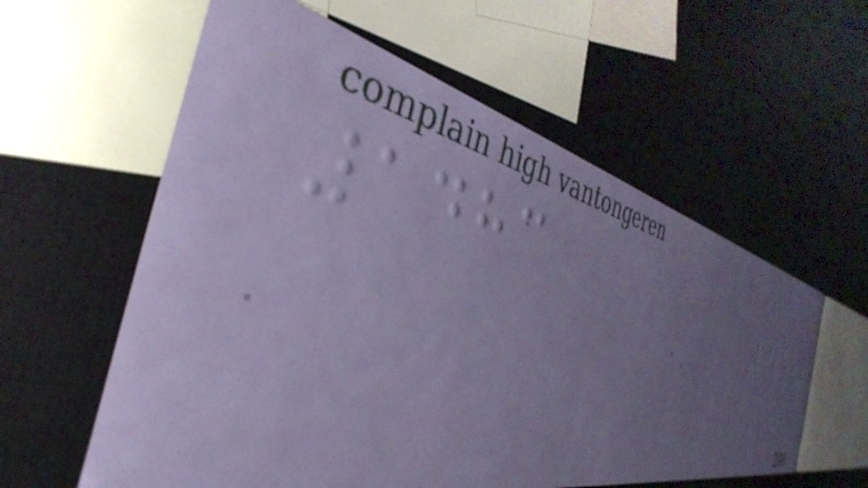1483
